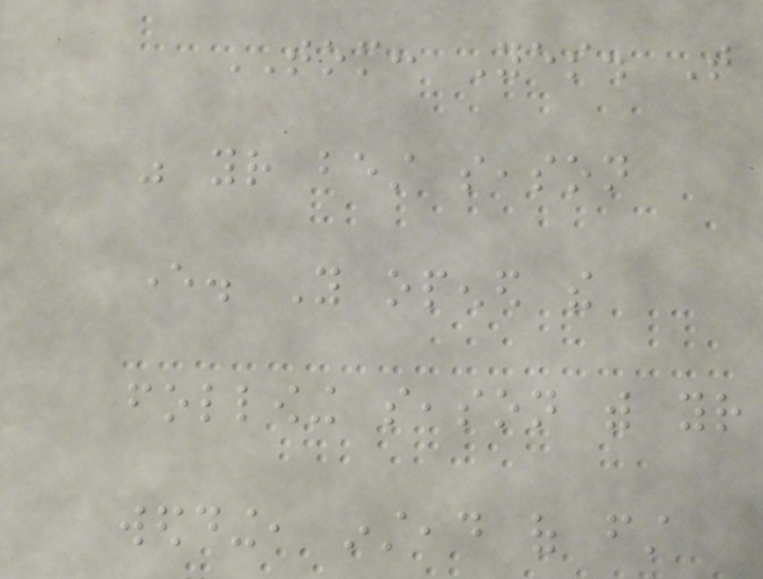TOM: Yes. That
was your best season
ever. You opened the
following season with your
wedding, instead of first
